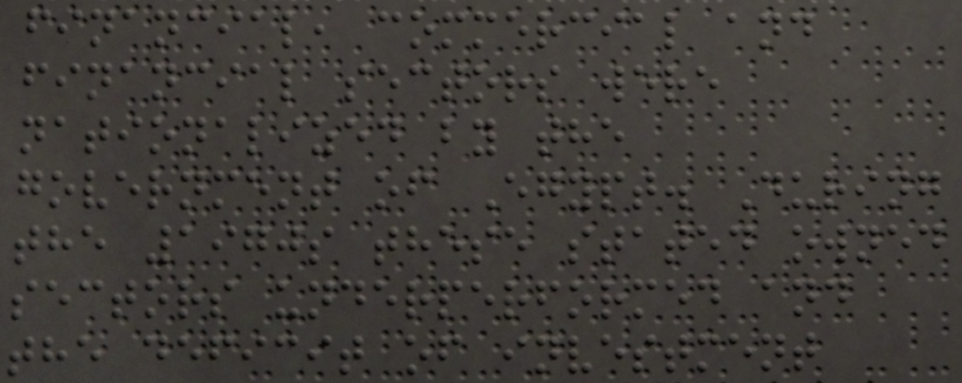financial, commercial and
financial sectors were
nationalized by the
government of Egypt. During
the 1970s these stated owned
sectors underperformed and
the deficit of investment
